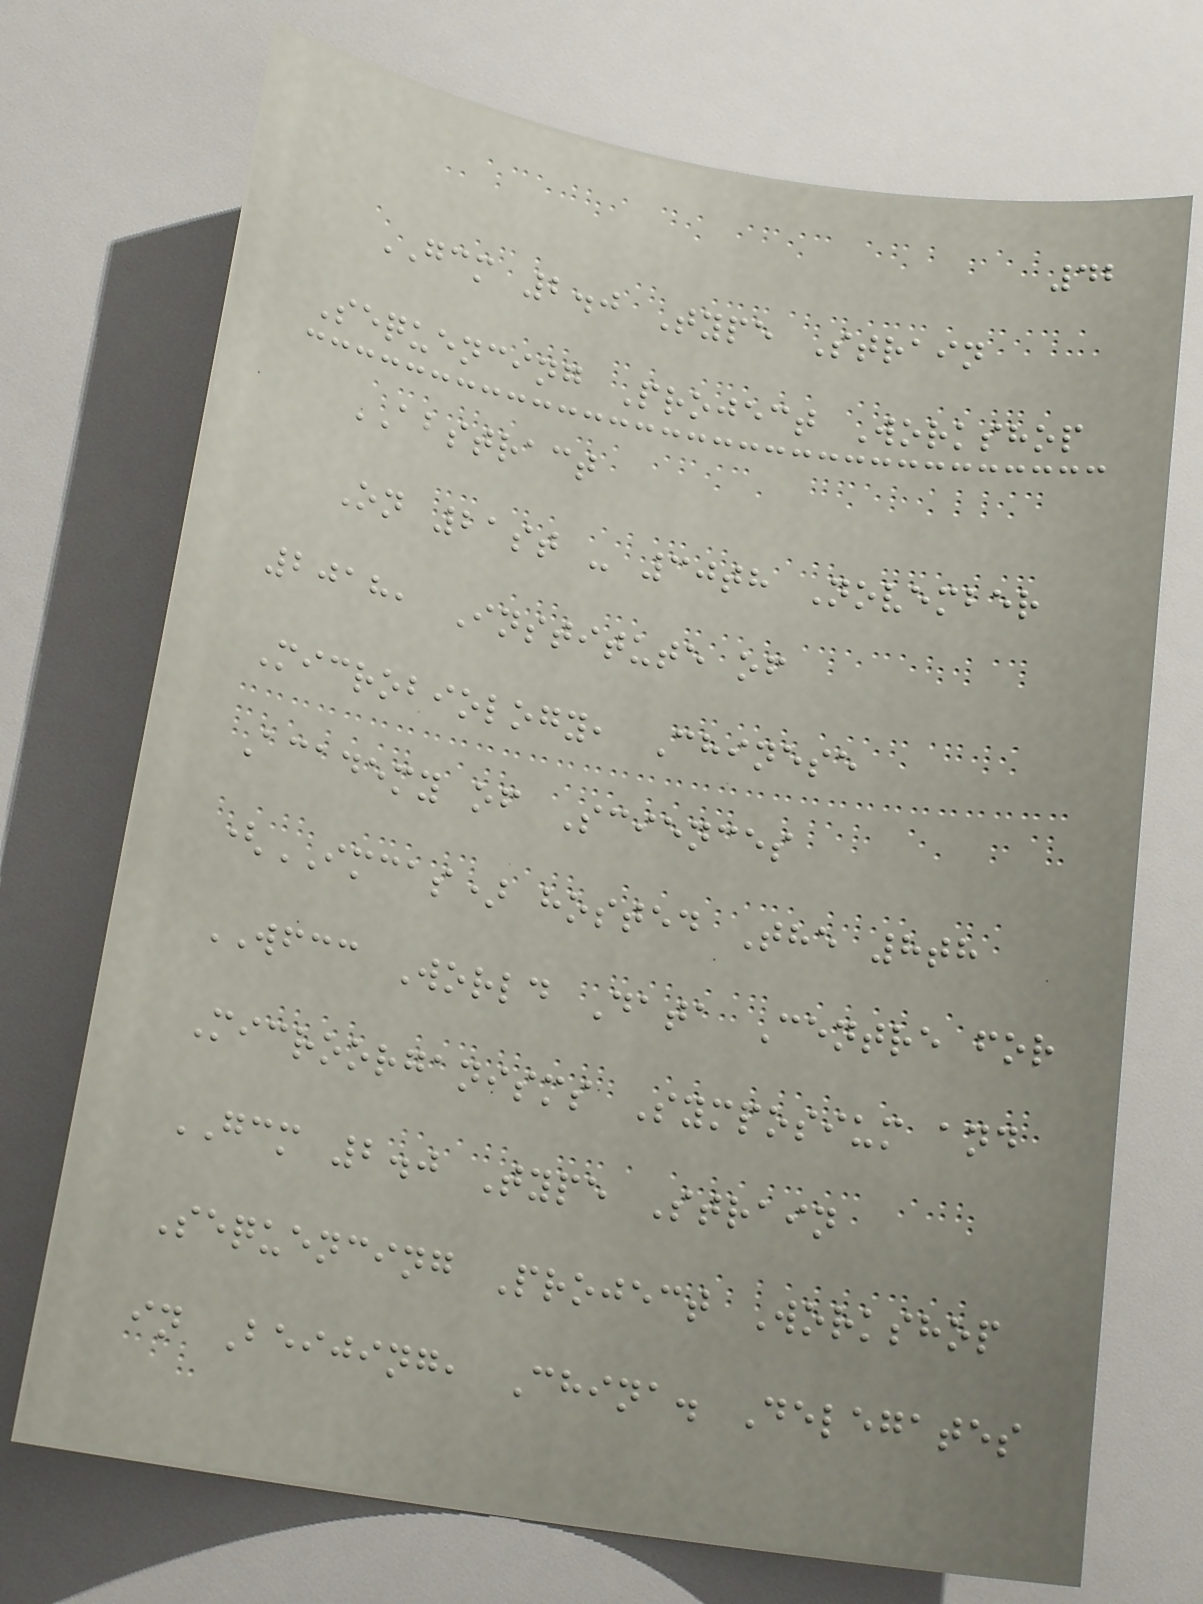42
GCM 2.0 Type Strain
Sequencing Project Workshop
ABSTRACT
On 21st - 30th November
2018, Institute of
Microbiology, Chinese
Academy of Sciences
(IMCAS) hosted The 8th
WFCC World Data Centre for
Microorganisms Symposium and
GCM 2.0 Type Strain
Sequencing Project Workshop
in Beijing, China. Delegates
